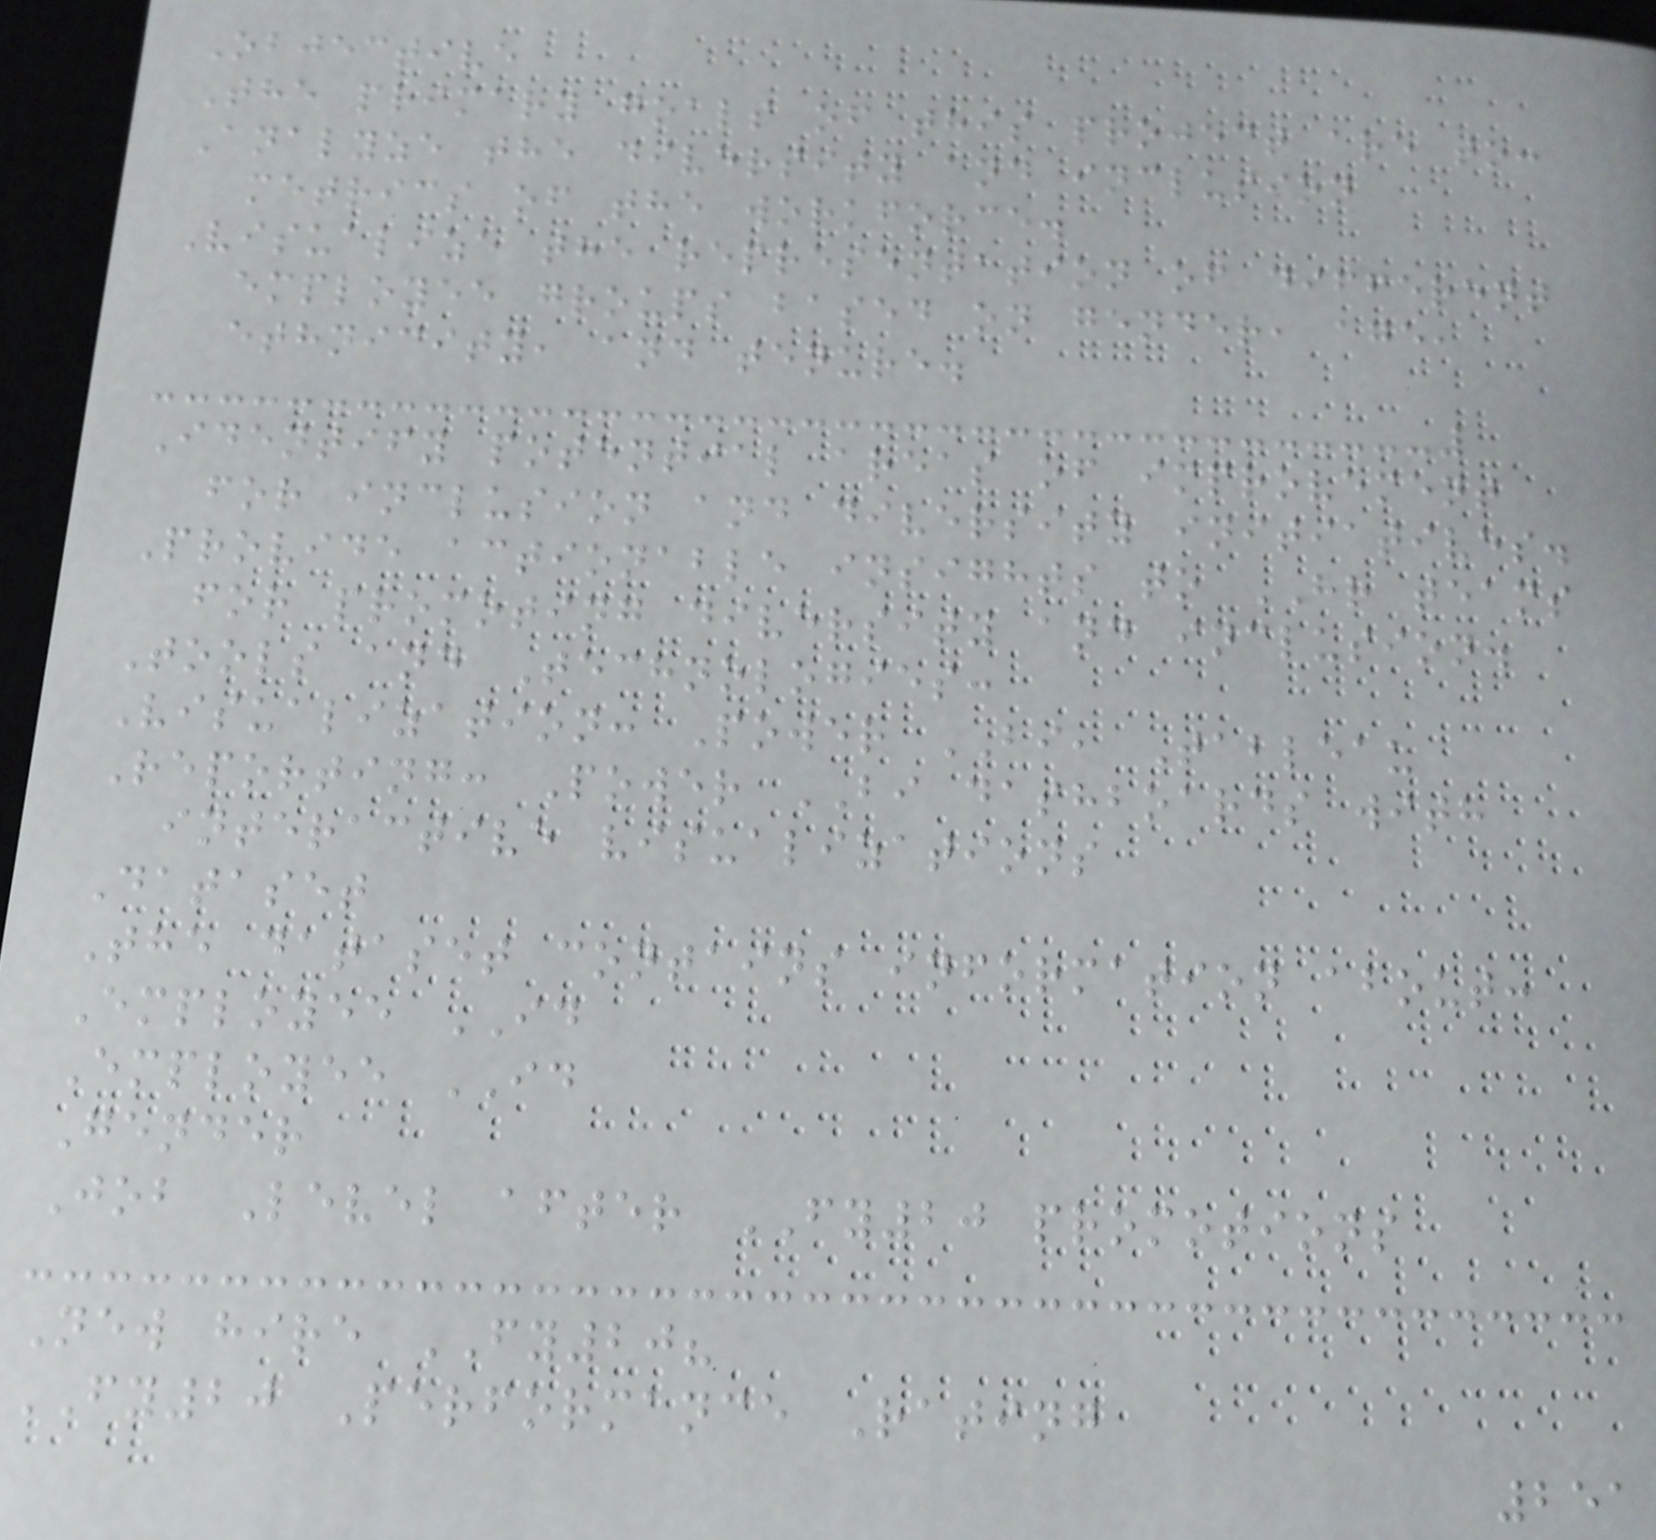Objective
The primary goals of this project are to:
Analyze the diversity and inclusion
metrics of the workforce.
Visualize the representation of different
employee groups based on gender, age,
ethnicity, and tenure.
Identify potential areas of improvement
for inclusion and diversity initiatives.
Provide actionable insights to HR teams
for promoting diversity and inclusion.
Tools and Technologies:
Visualization: Power BI, Tableau
Reporting: Power BI dashboards with
interactive visualizations
Dataset
The dataset contains information about:
Employee ID
Employee ID
Gender
Job Level after FY20 promotions
New hire FY20?
FY20 Performance Rating
251
